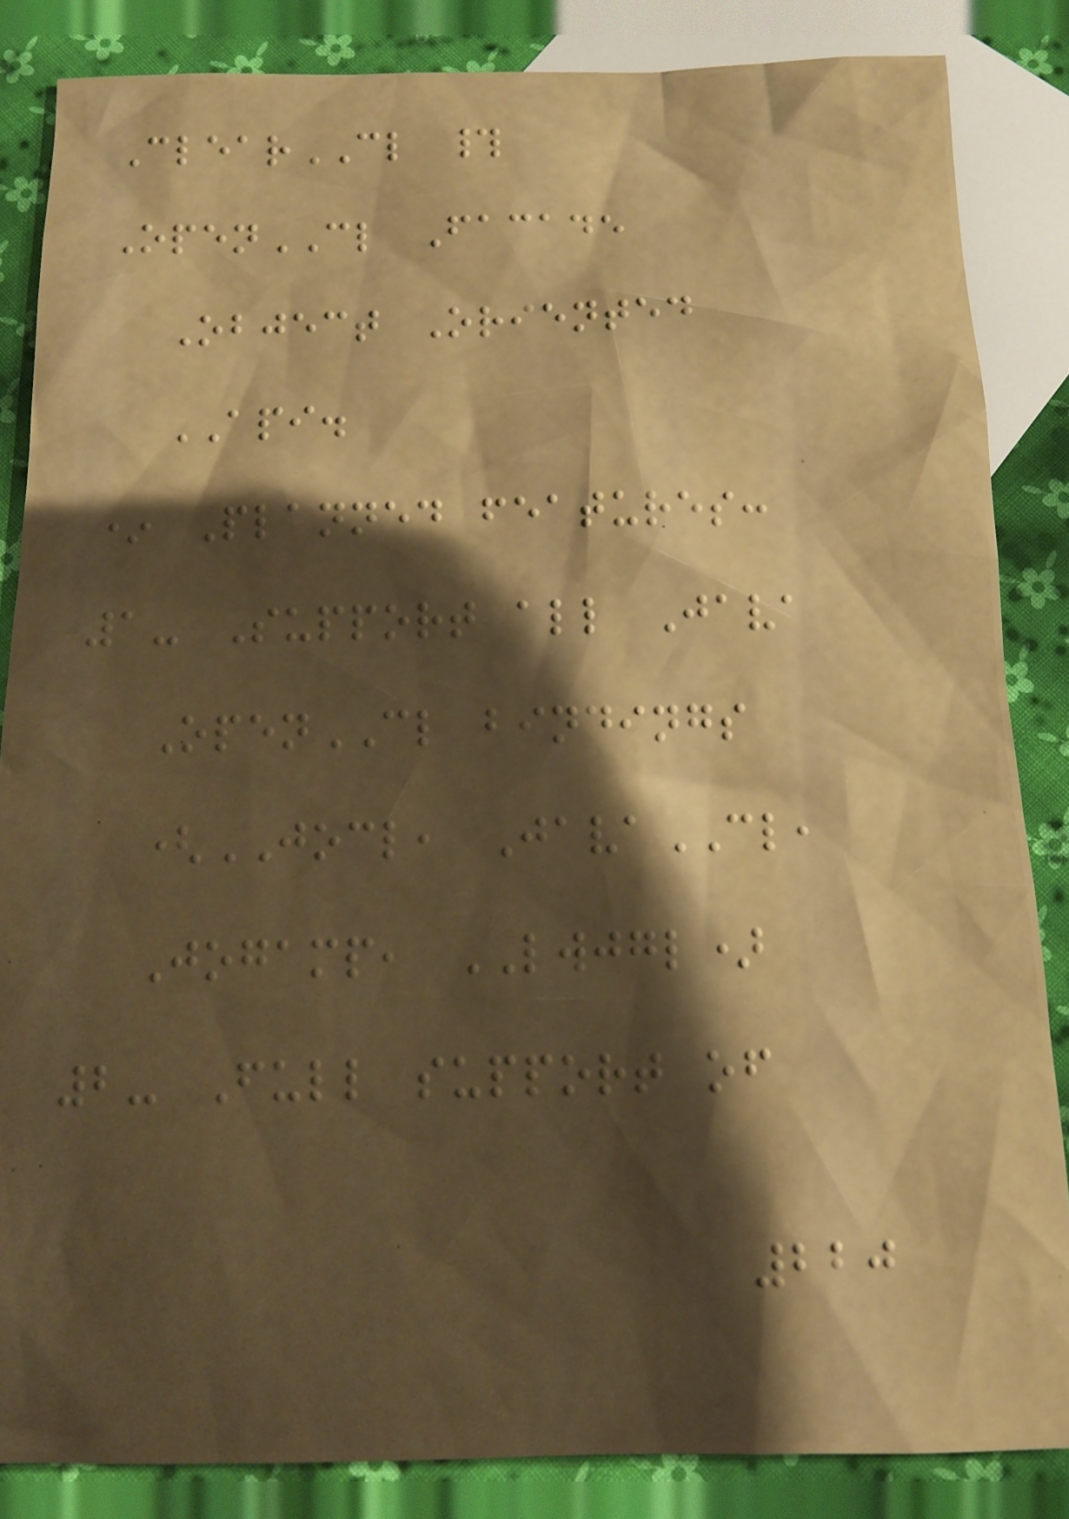ClearCL #
OpenCL Facade
Object Oriented
API.
* Planned features:
1- Support all Java
OpenCL bindings
(JOCL, JavaCL,
Jogamp, LWJGL)
2- Full support of
220
